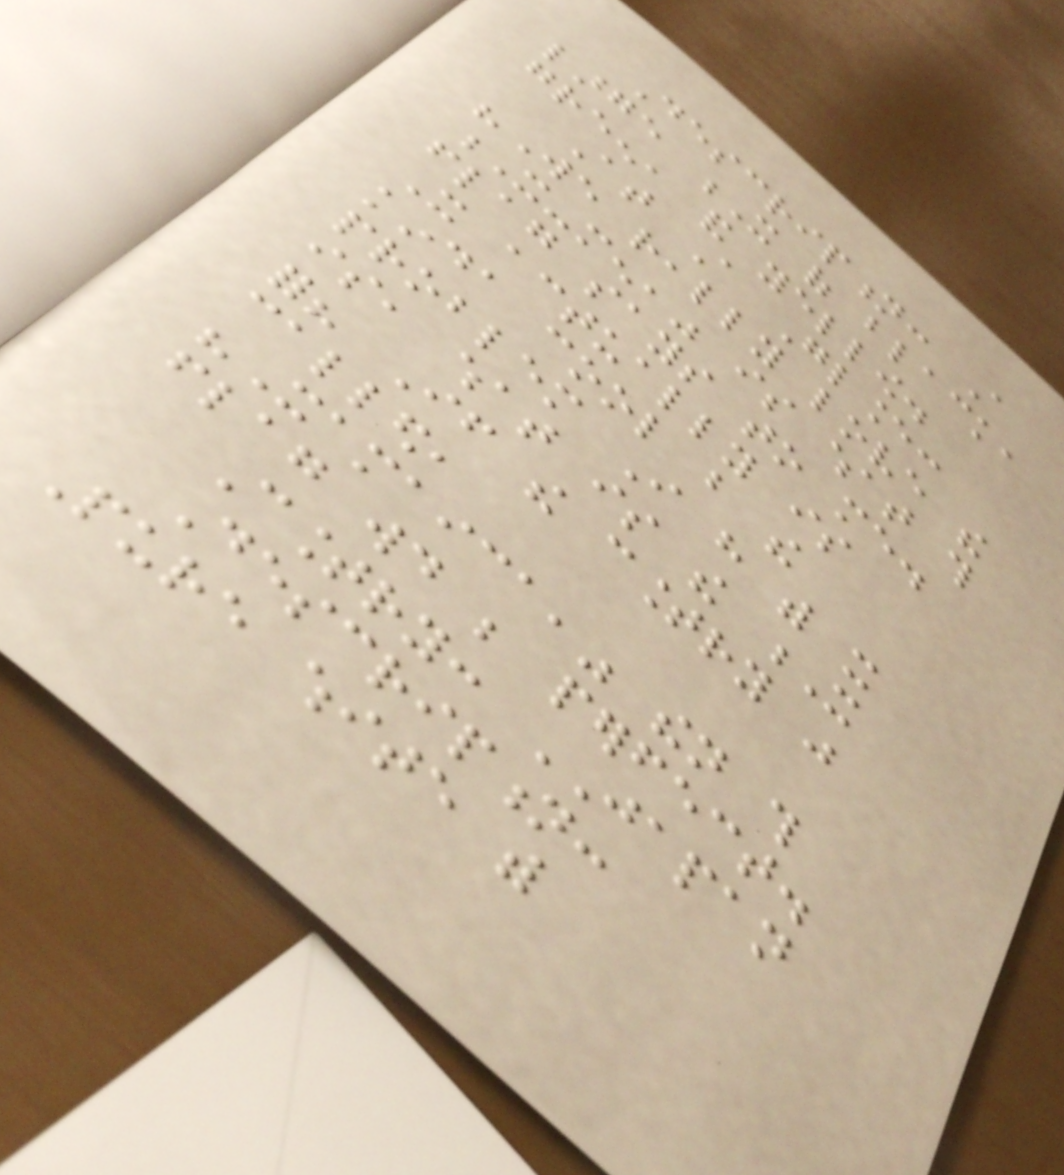Description: A
large X of black,
green, and yellow.
At A Glance:
"We really love the
X-men," is what this
flag says to me.
It actually is
kinda cool but the
problem I have with it
is, what is the X
for? If the country was
called,
"Xamaica," then this
flag would be perfect.
Country: JAPAN
Description:
Pure white with
